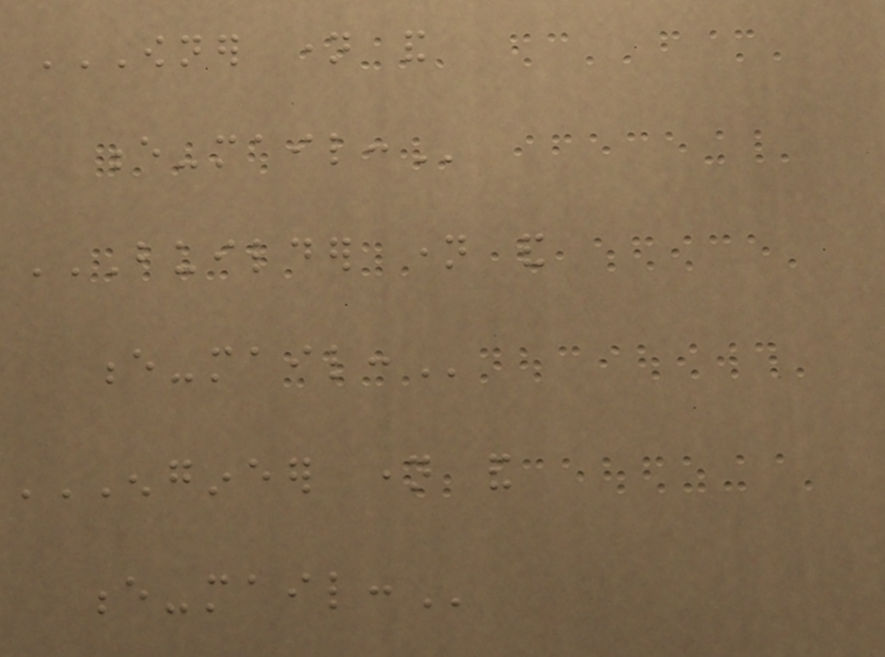OWNER NAME AND
E-MAIL:
BUILDER NAME AND
E-MAIL:
ENGINEER NAME AND
E-MAIL:
